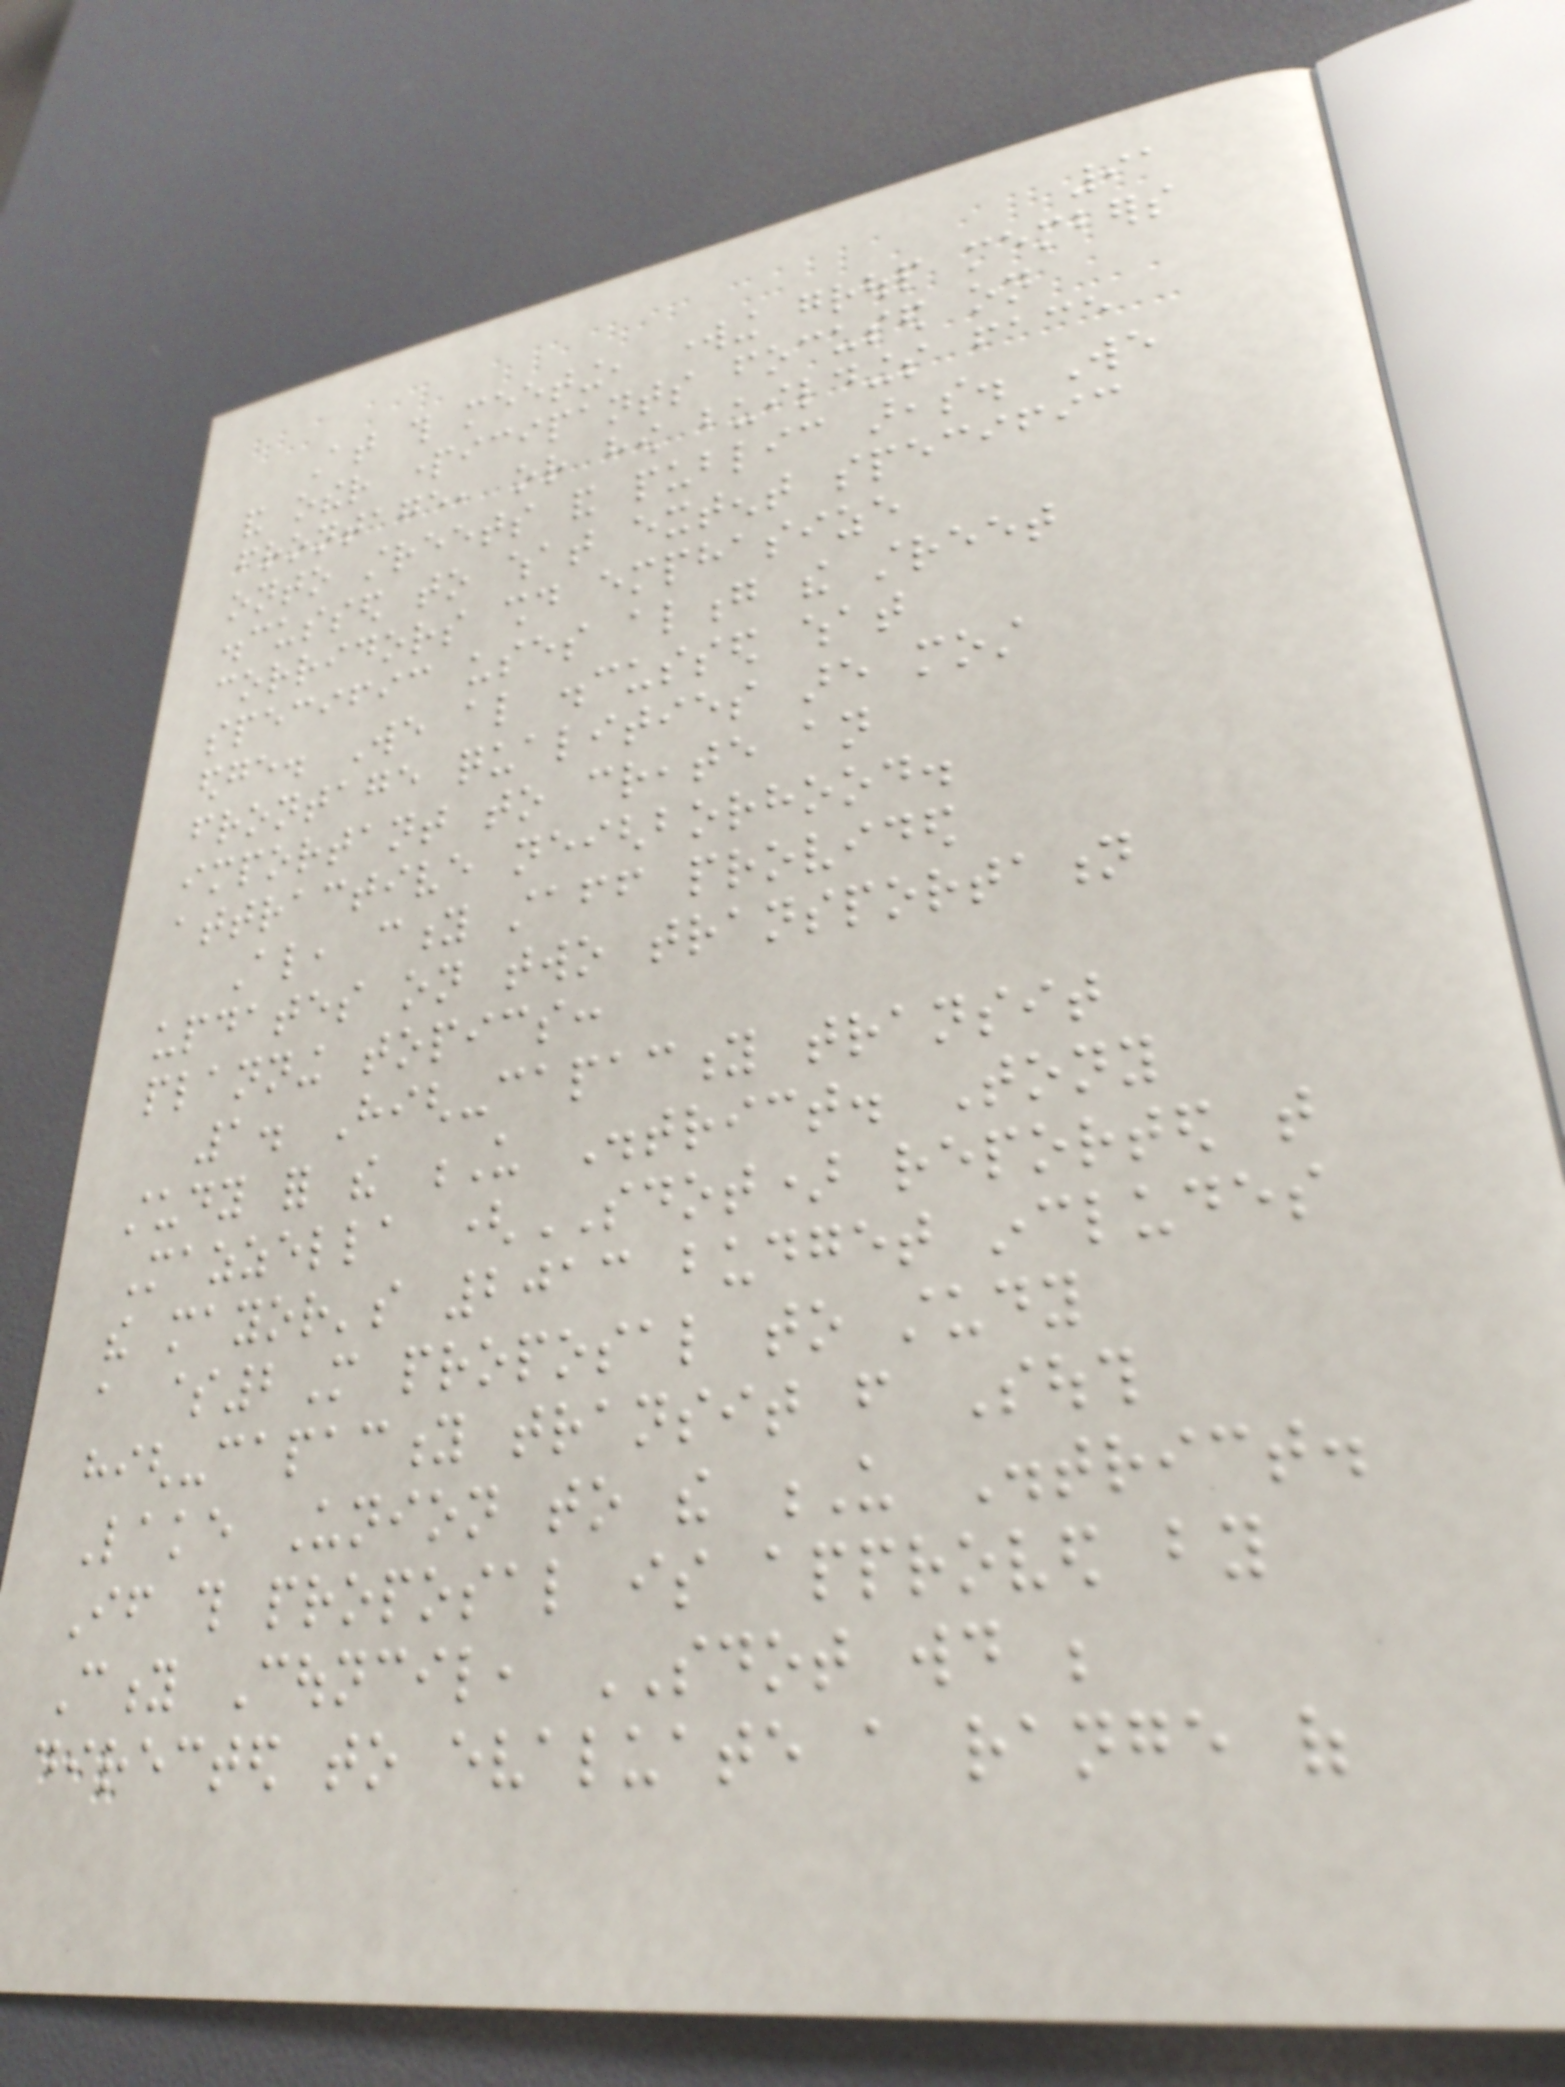91
At this meeting, working group members
and other participants focused on
frontage, or how buildings face
onto streets and public areas. We
discussed to what extent specific
corridors should emphasize
specific uses along the street
edge. We also discussed what
frontage qualities are most
important to create an
attractive neighborhood.
Also, city staff provided
updates on two transportation
planning topics:
1. High-capacity transit
study for the U District. Tony
Mazzella (SDOT) reported that
the mayor's 2013 budget includes
a $2M proposal to study
high-capacity transit from South
Lake Union to the U District.
If this proposal is approved by
City Council, SDOT would be
directed to evaluate a range of
